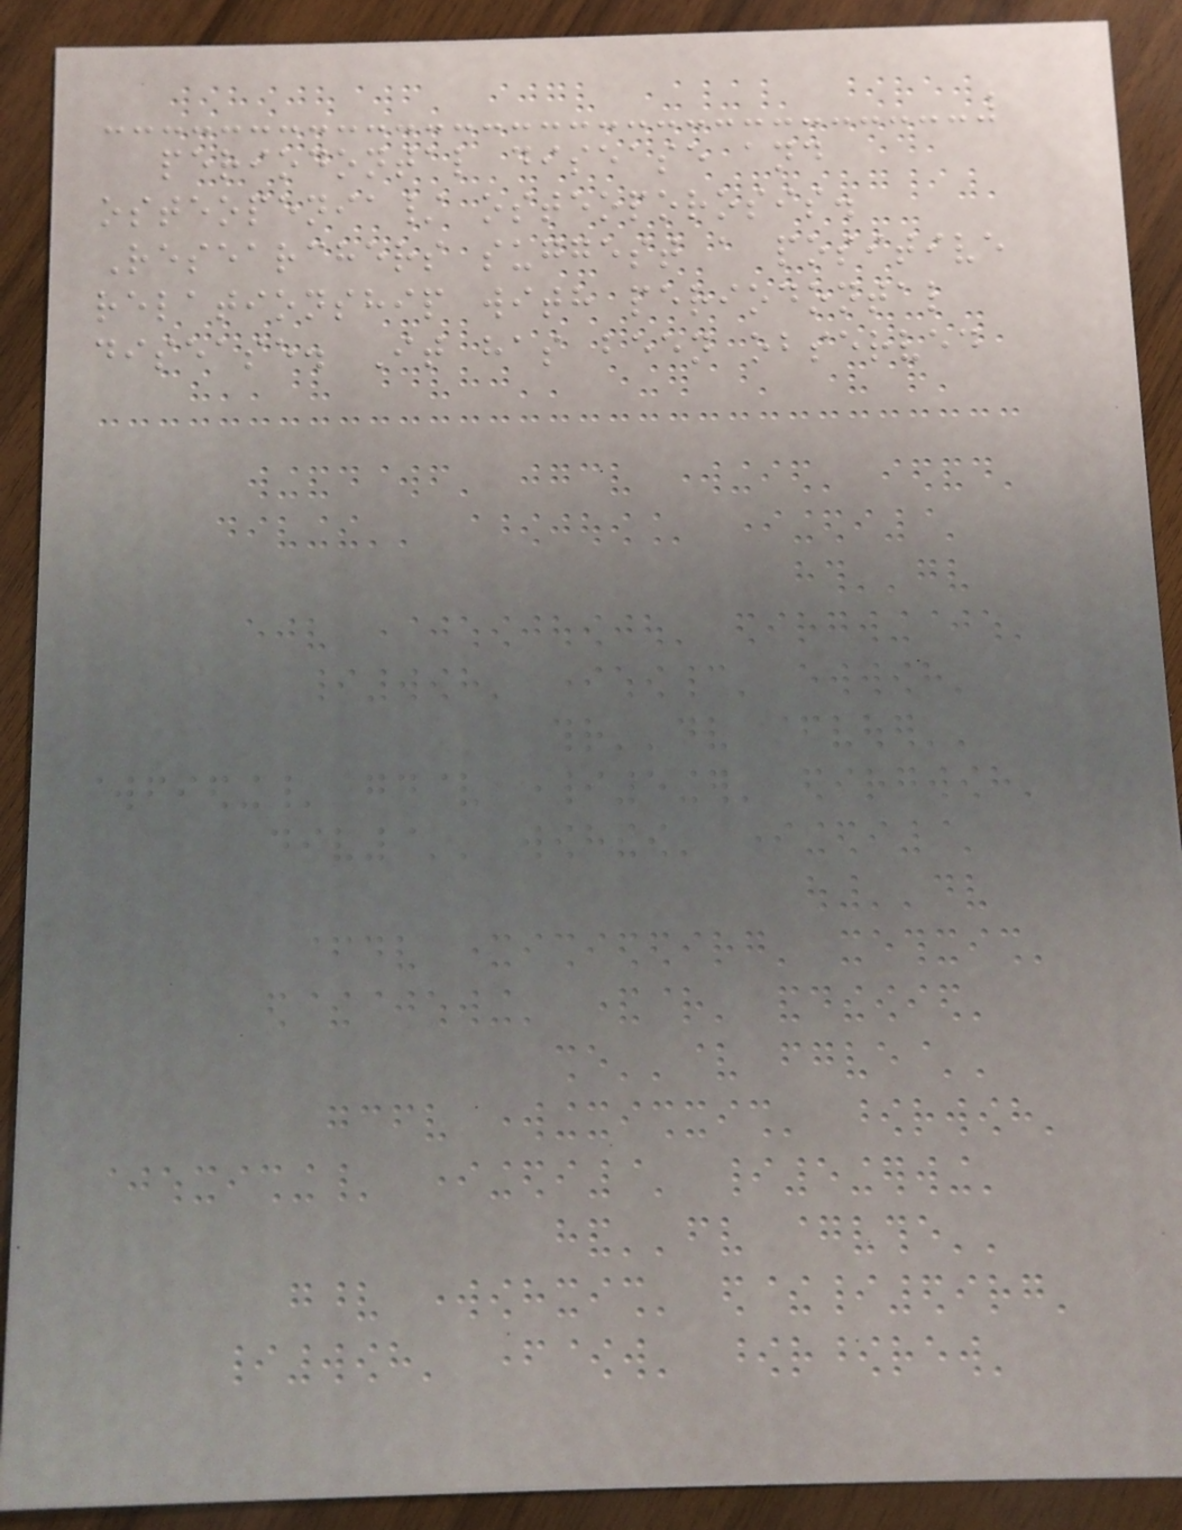periodontal disease and
osteopenia/ osteoporosis.
Researchers suggest a positive
relationship with periodontal
disease. It has been observed
